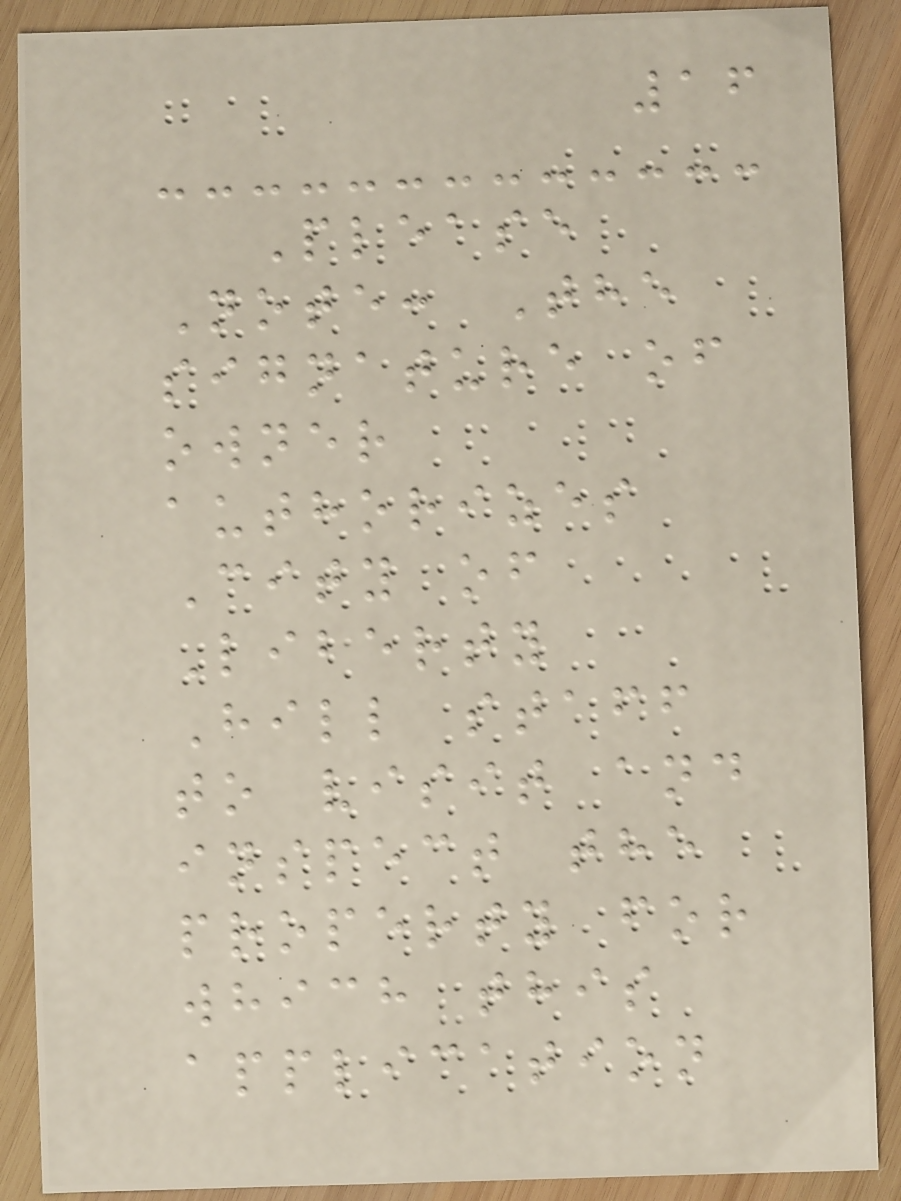16
Please
Note: The
signature of
owner
authorizes
City of
Liberty
Hill staff
to visit and
inspect the
property for
which this
application
